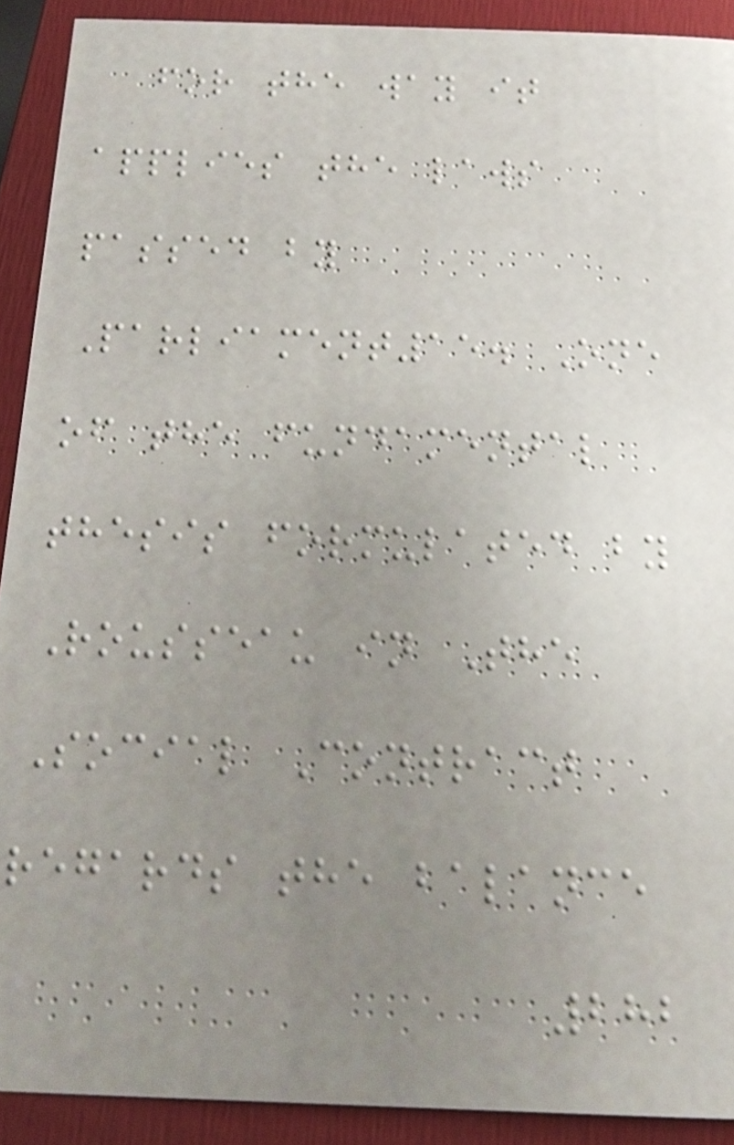for the way it
applies the laws
passed by
Parliament15. One
of the fundamental
thesis formulated by
Rousseau in The
Social Contract
regards the balance
282
